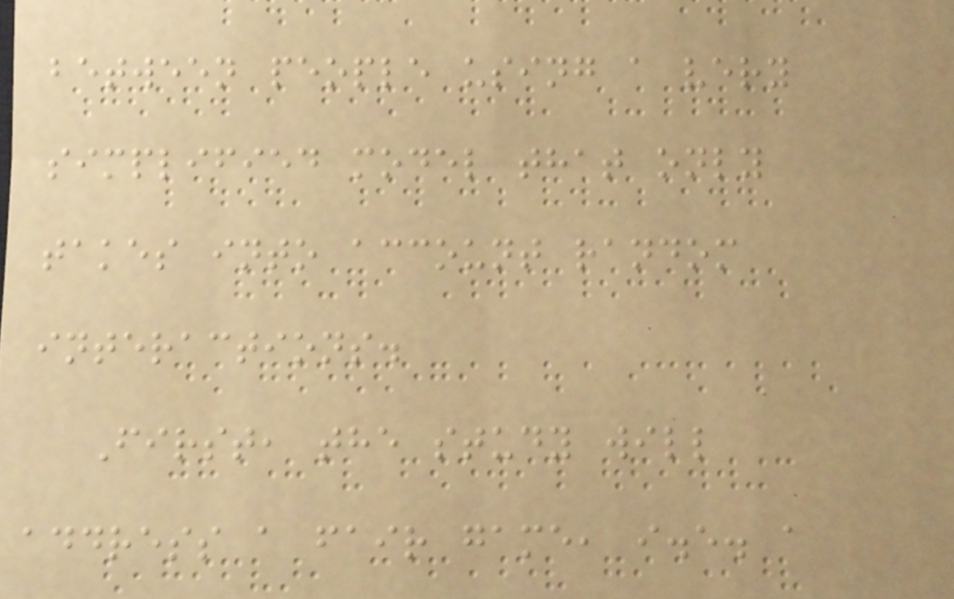between people using a very
simplified model that only
takes into account random
interactions.
First, the study will
address a fair game, i.e. a
